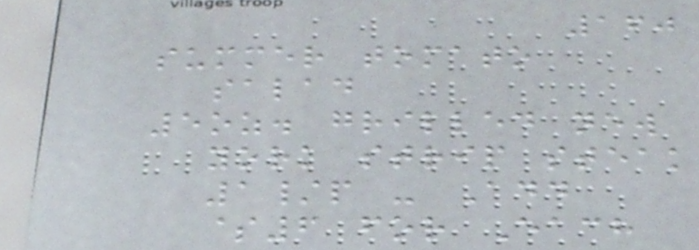160
summer tomato
salad
5oz. grilled new
york strip steak
1/p - Add
$6 for Each
